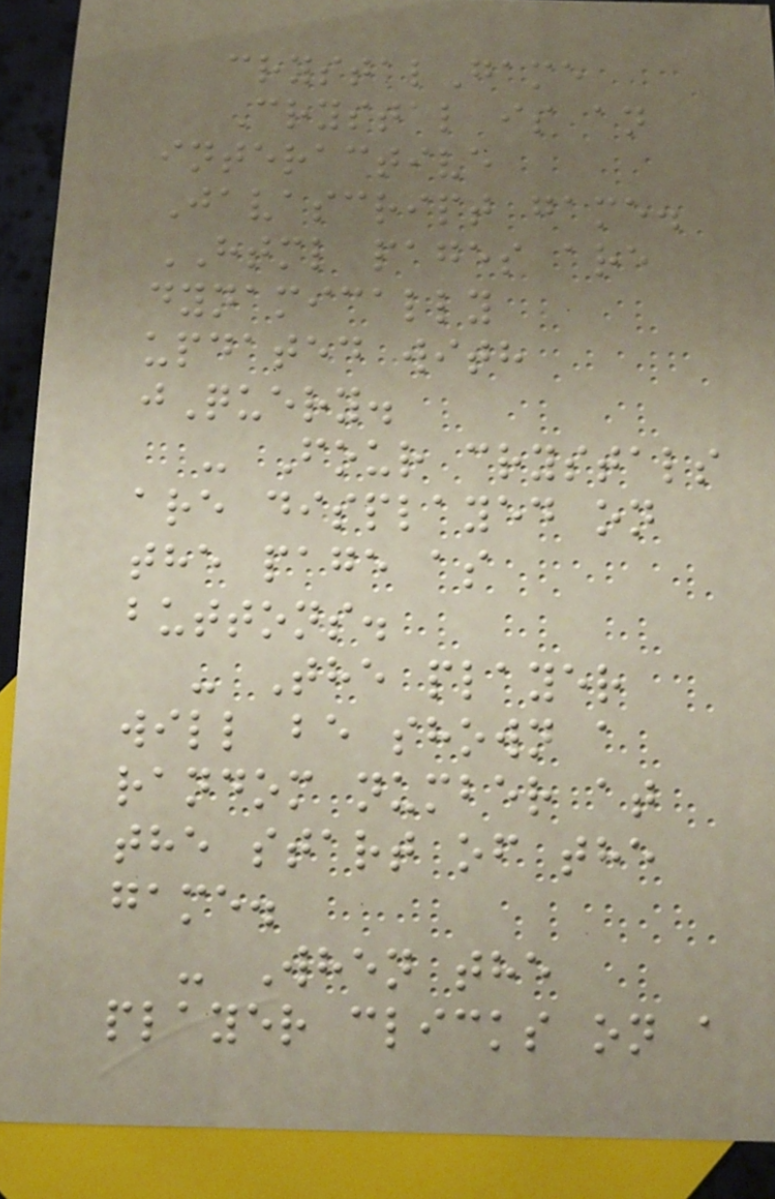crystalGame
Crystal is an
interactive
Javascript game.
HTML pages are
dynamically
updated with
jQuery.
- Four crystals
are displayed on
the page as
buttons.
- The player
will be shown a
random number at
the start of the
game.
- When the
player clicks on a
